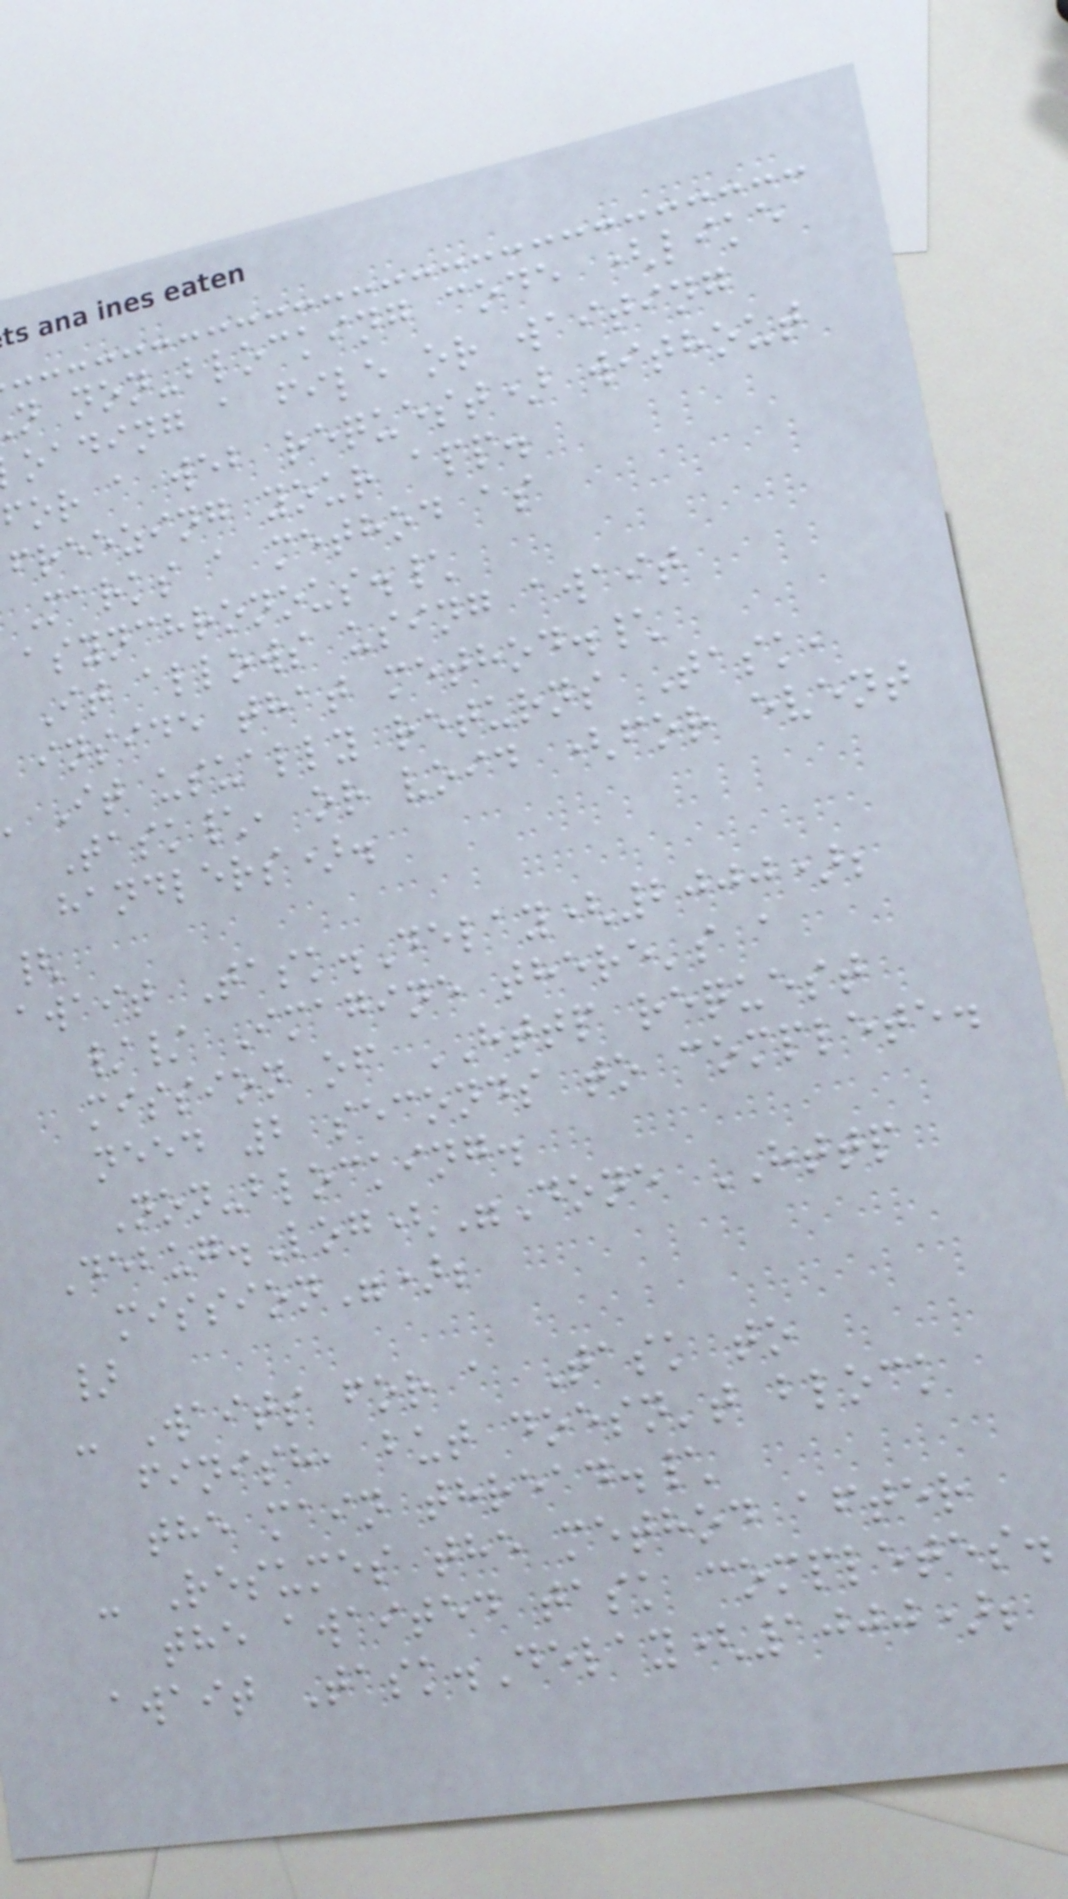n non-blocking code (like
oading a file or waiting
for a web request) without
freezing your app.
Marks a method as
asynchronous.\
It allows using await
inside that method.\
It usually returns Task,
Task\, or void (for event
handlers).
{
await Task.Delay(2000);
// Imagine there's a
mission of HTTP request
need 2 seconds to complete.
Non-blocking.
Debug.Log("Done HTTP
mission");
}
- Waits for a Task to
finish, but doesn't block
the main thread.\
- Resumes the method after
the awaited task completes.
await Task.Delay(1000);
